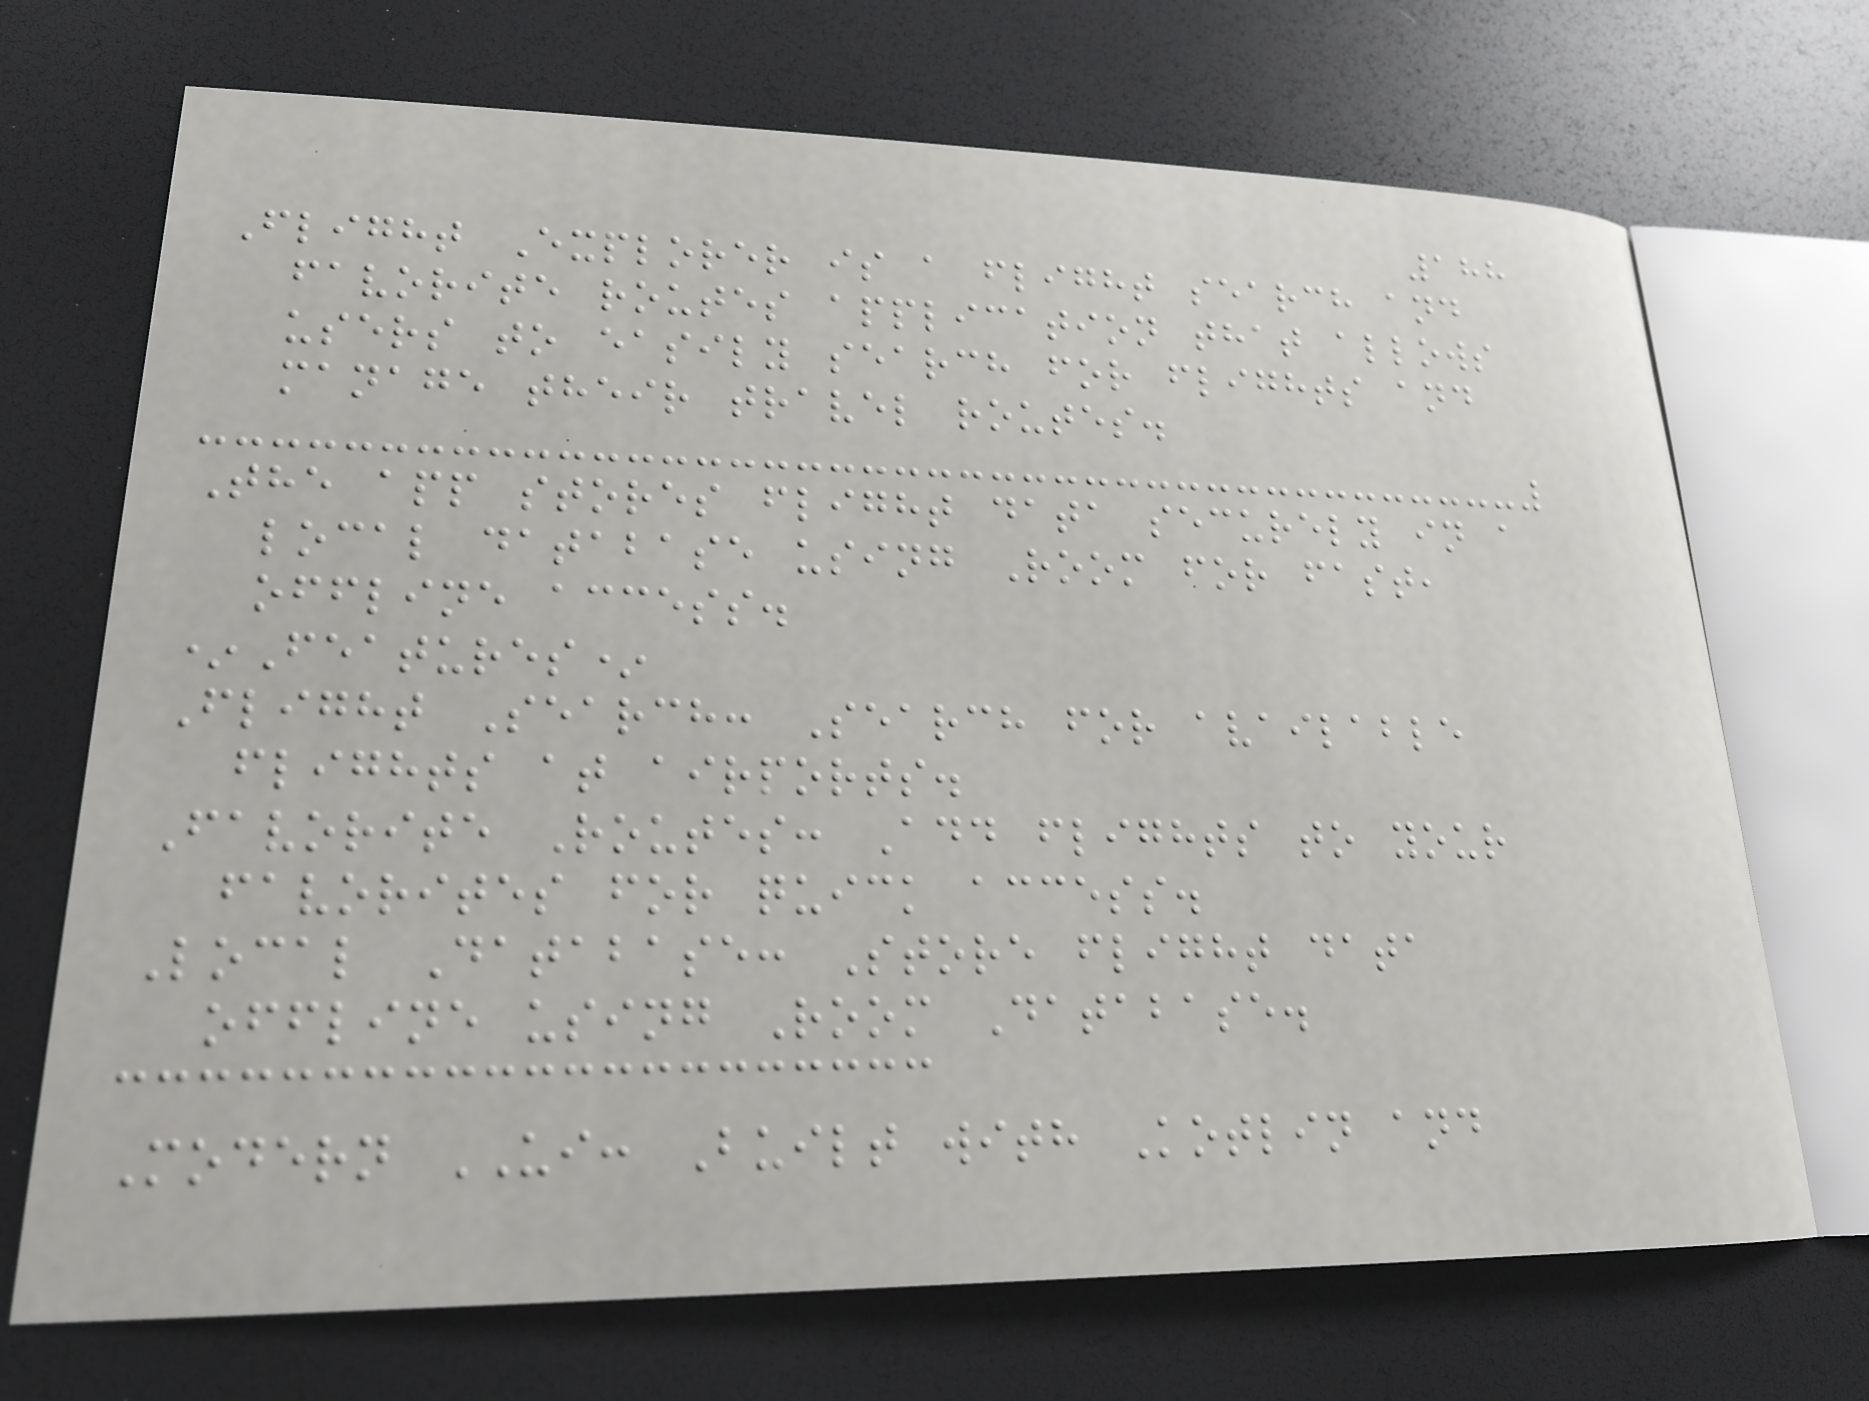188
Flight Explorer is a flight search and
favorite routes application that allows
users to easily search for flights and
manage their travel routes.
The app stores flight data securely in a
local database using Room for fast,
offline access.
*Features*
Flight Search: Search for available
flights at airports.
Favorite Routes: Add flights to your
favorites for quick access.
Local Database: Store flight data
offline using Room Database.
Modern UI: Built with Kotlin and
